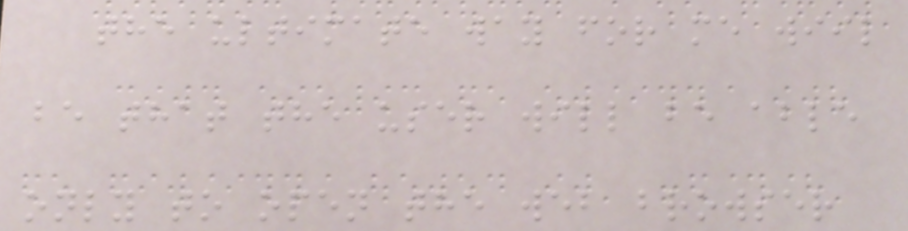the ultimate way for me wiil
be that the user will be able
only to open the web browser
